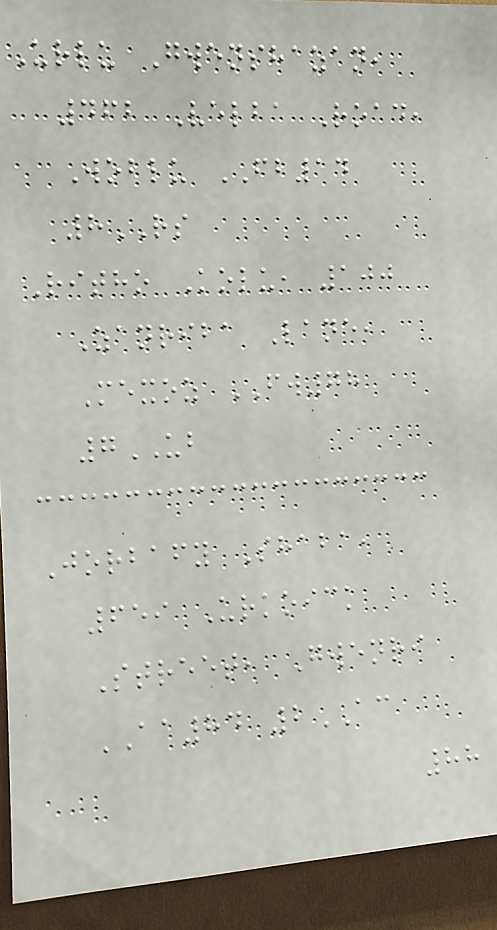Urlu Gwenshazan,
462 Velba Road,
Woblu FB14
8RS
Ritho Kolu, 100
Zanriba Lane,
Mexoz FW78
7UB
Jorbafy Shaba,
659 Urkoick
Street, Gwenri
AA84 2AC
88
